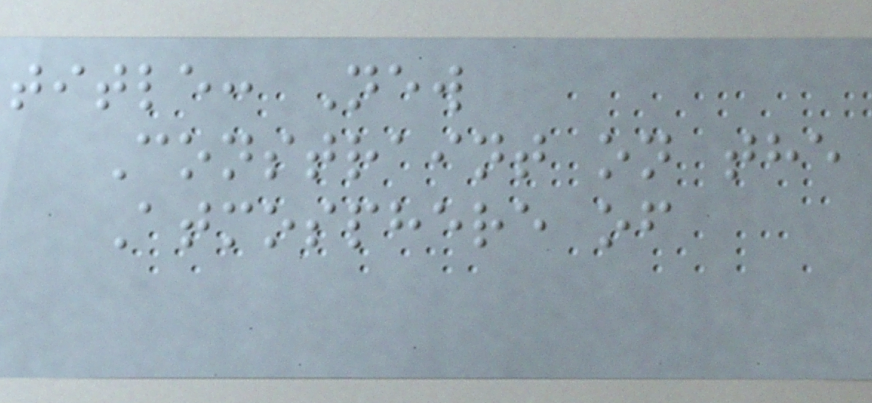title: New
Constraint on the
Atmosphere of
